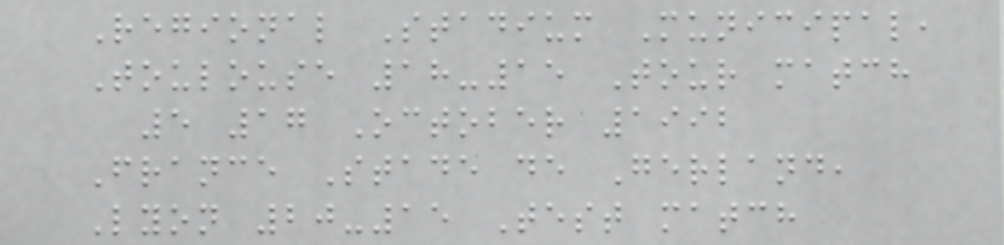Regional Stadium Municipal,
Toulouse 18-15 Tour match
5 17 October 1992
France Stade de Gerland,
Lyon 20-15 Test match
